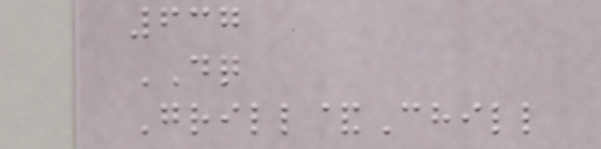637
DQ
Grill&Chill
